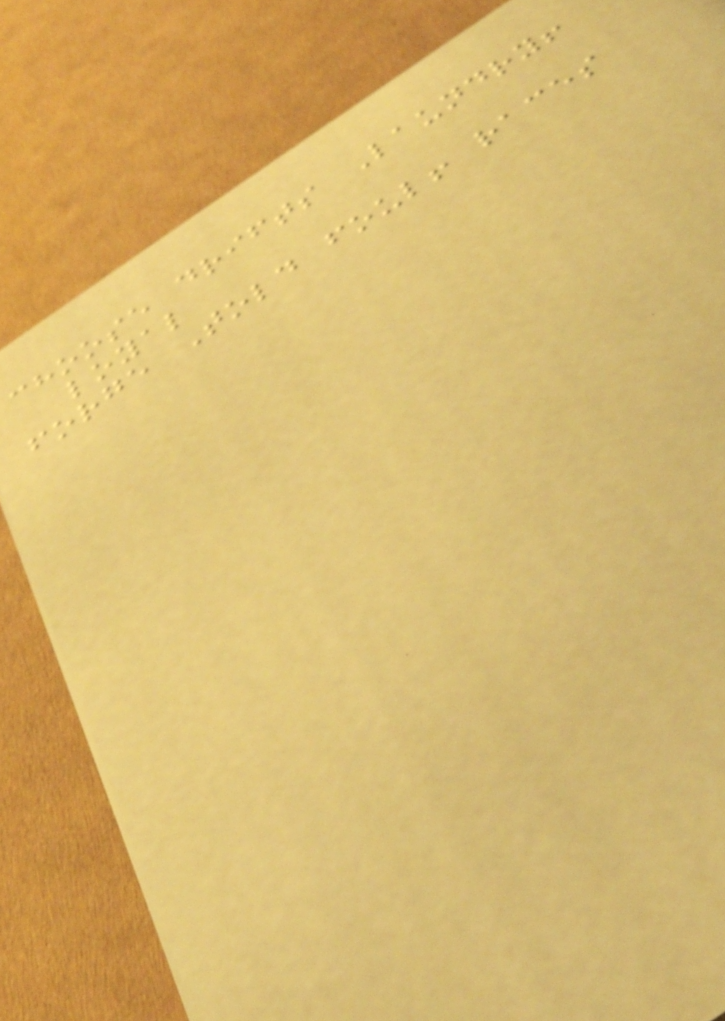choose drifts Laundry!
loyal
forge Told foul! races
